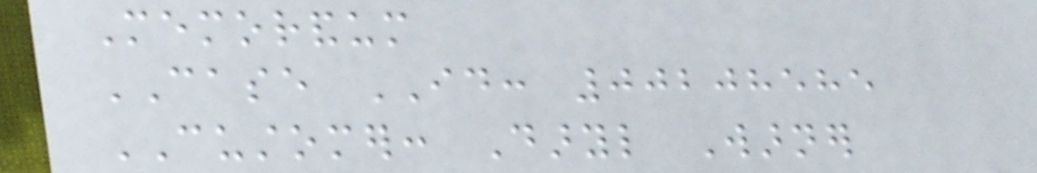Memorandum
CASE ID: 00208585
CUSTOMER: Daryl Warner
